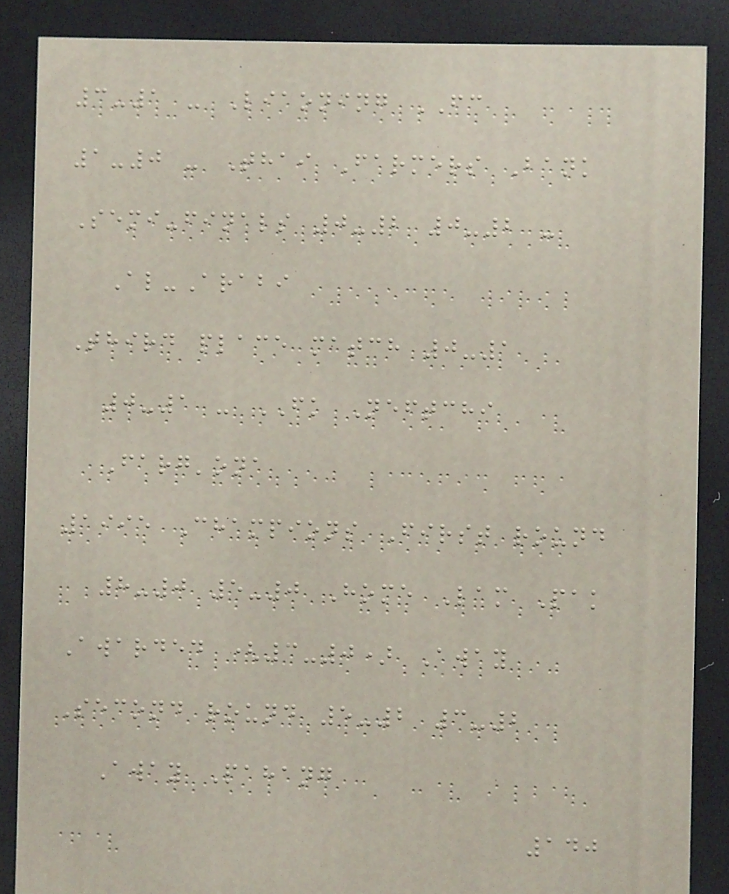3-1 - Liaoning FC
1-0 - Thai Farmers Bank
Semi-finals 0-2 0-2 -
Al-Arabi
Third place match 0-1
0-1 - FK Neftchi
Farg'ona
1995 Champions First round
8-0 5-0 Home Lam Pak
Awarded (3-0) Away
Second round 5-2 3-2
Away Pahang
140
